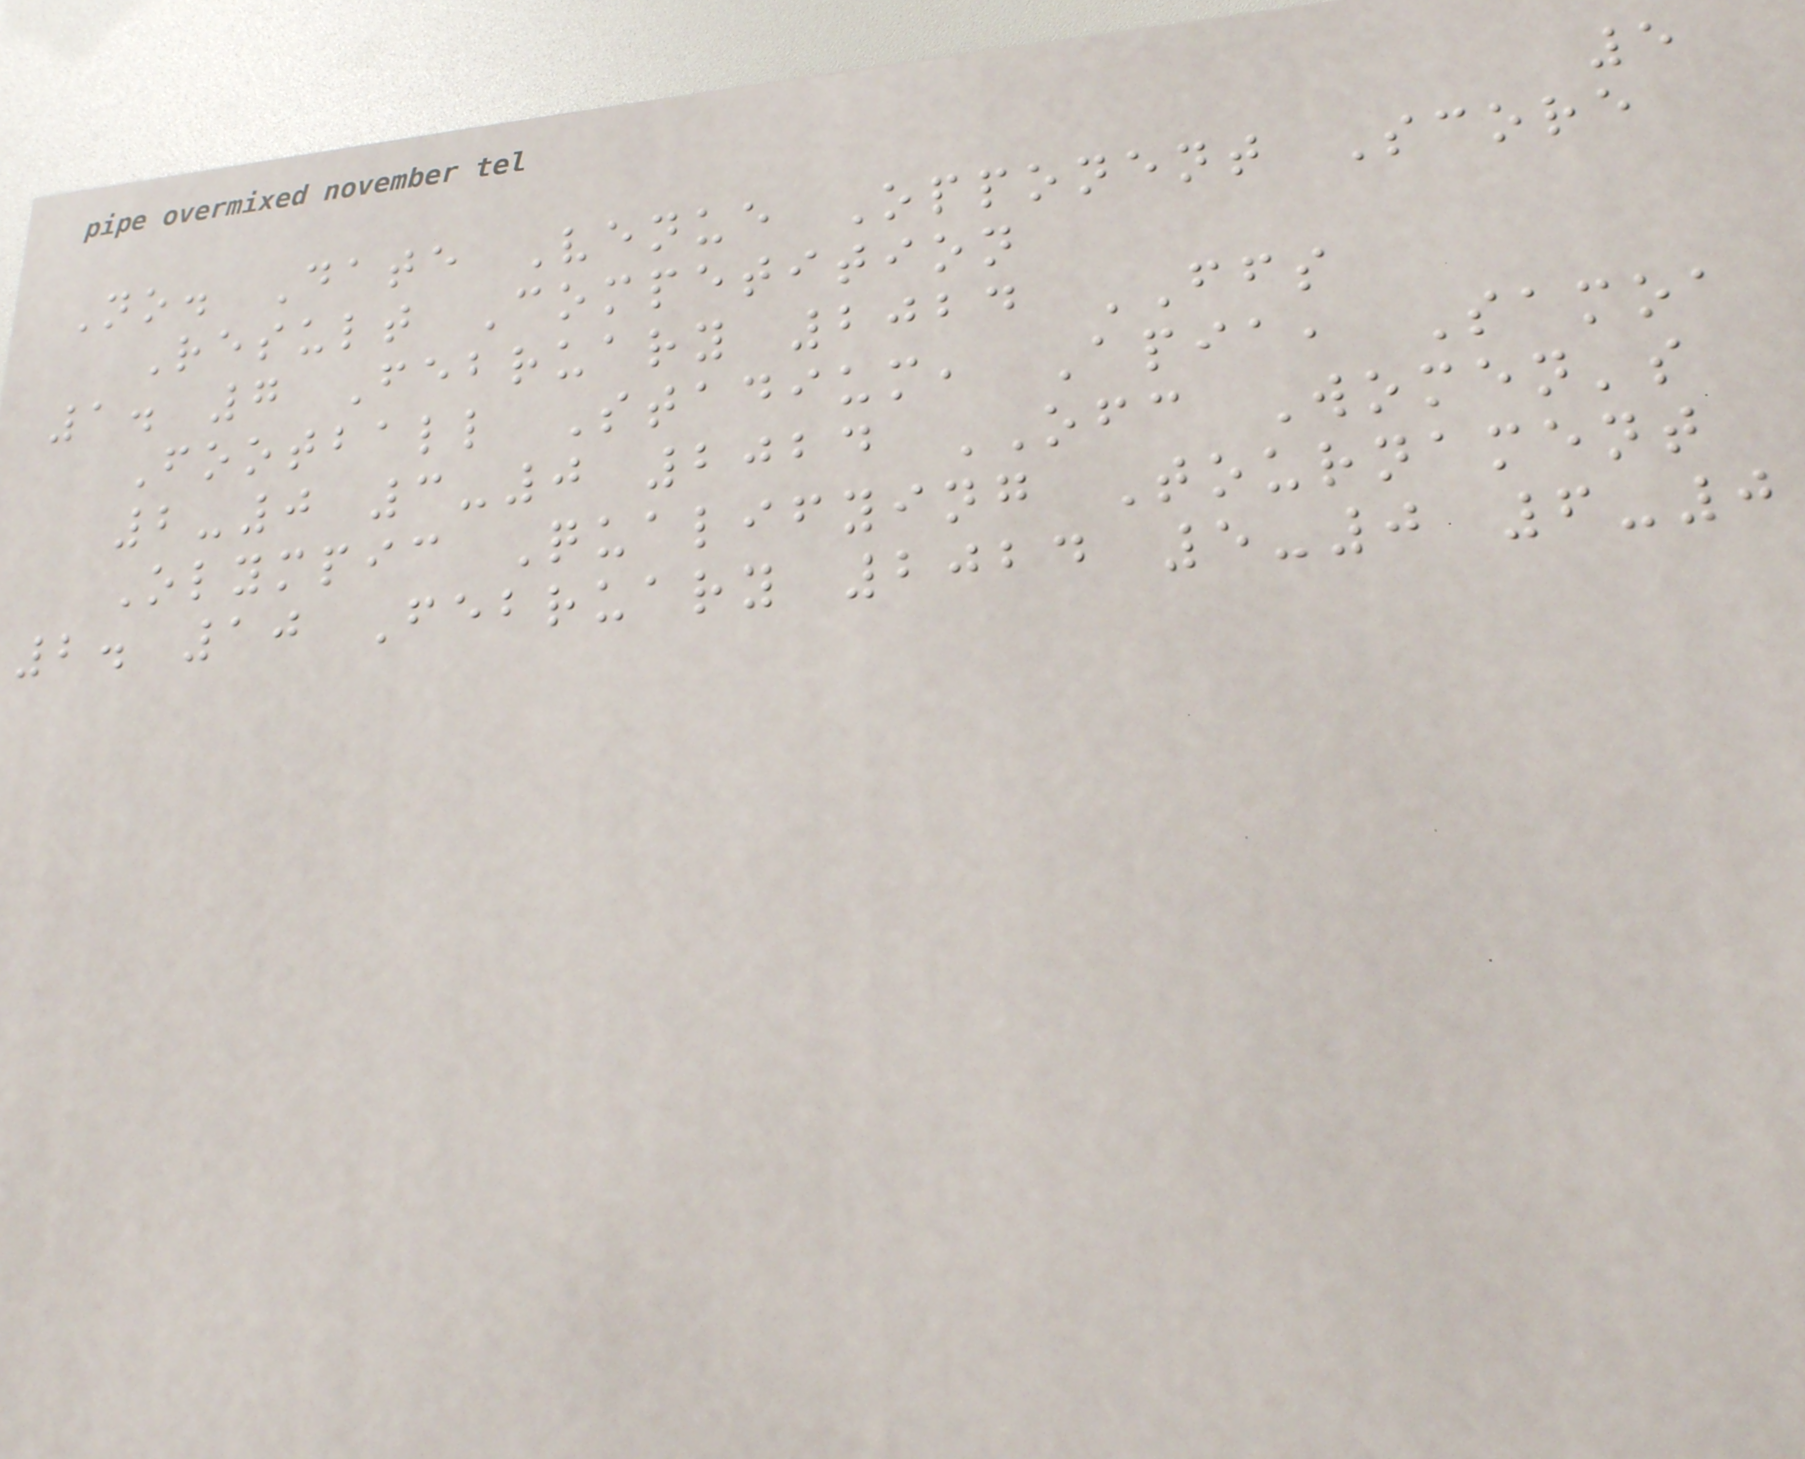5
No. Date Venue Opponent Score
Result Competition
1. 7 February 2024 FFS
Football Stadium, Apia, Samoa
2-0 3-0 2024 OFC Women's
Olympic Qualifying Tournament
2. 10 February 2024 5-0 6-0
